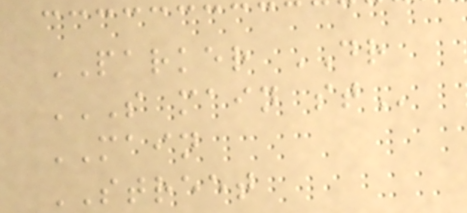PARKER DR
S MAIN ST
MAIN
STREET
